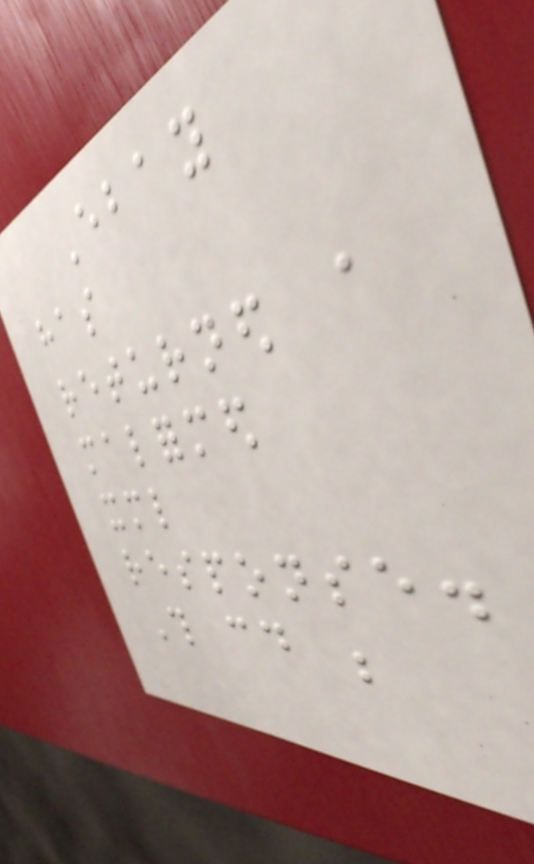Ebay
has
returned a
malformed
xml
response.
This could be
